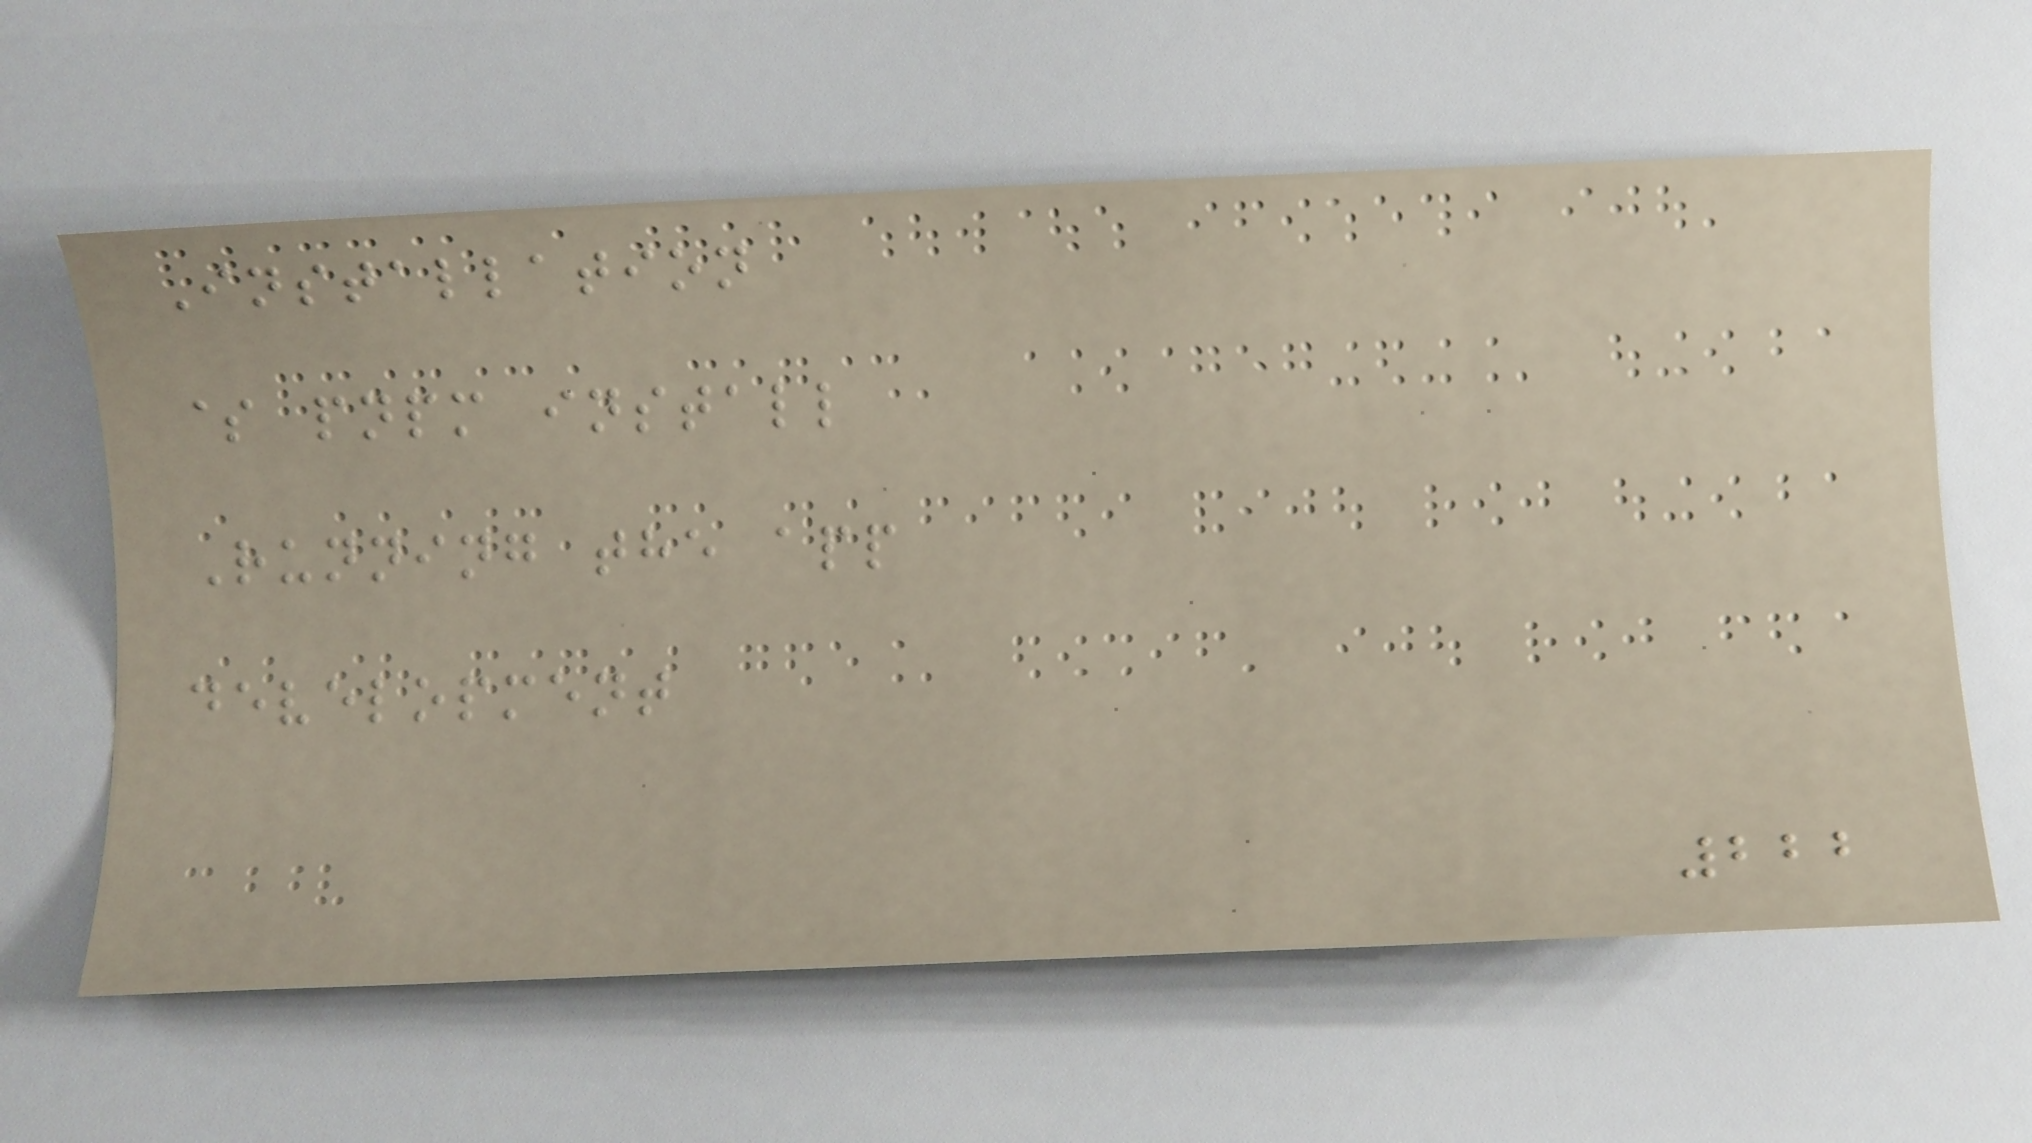Installation
$ pnpm install
Running the app
development
222
